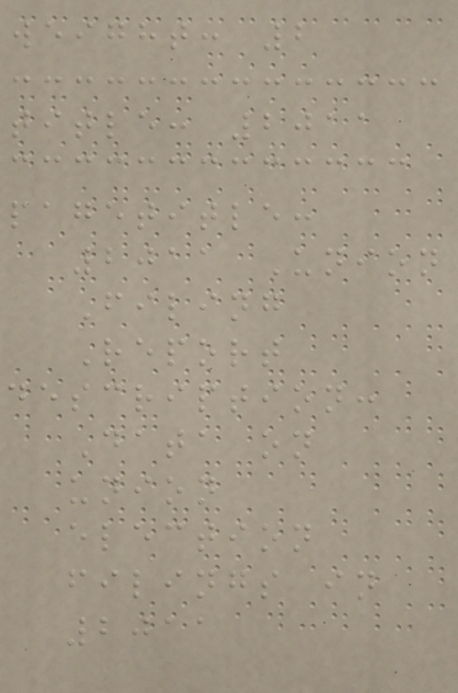weight: 2
title: 2011
pagetitle:
2011 Union
Filing
Report
description:
Data on
union
election
filings in
2011
